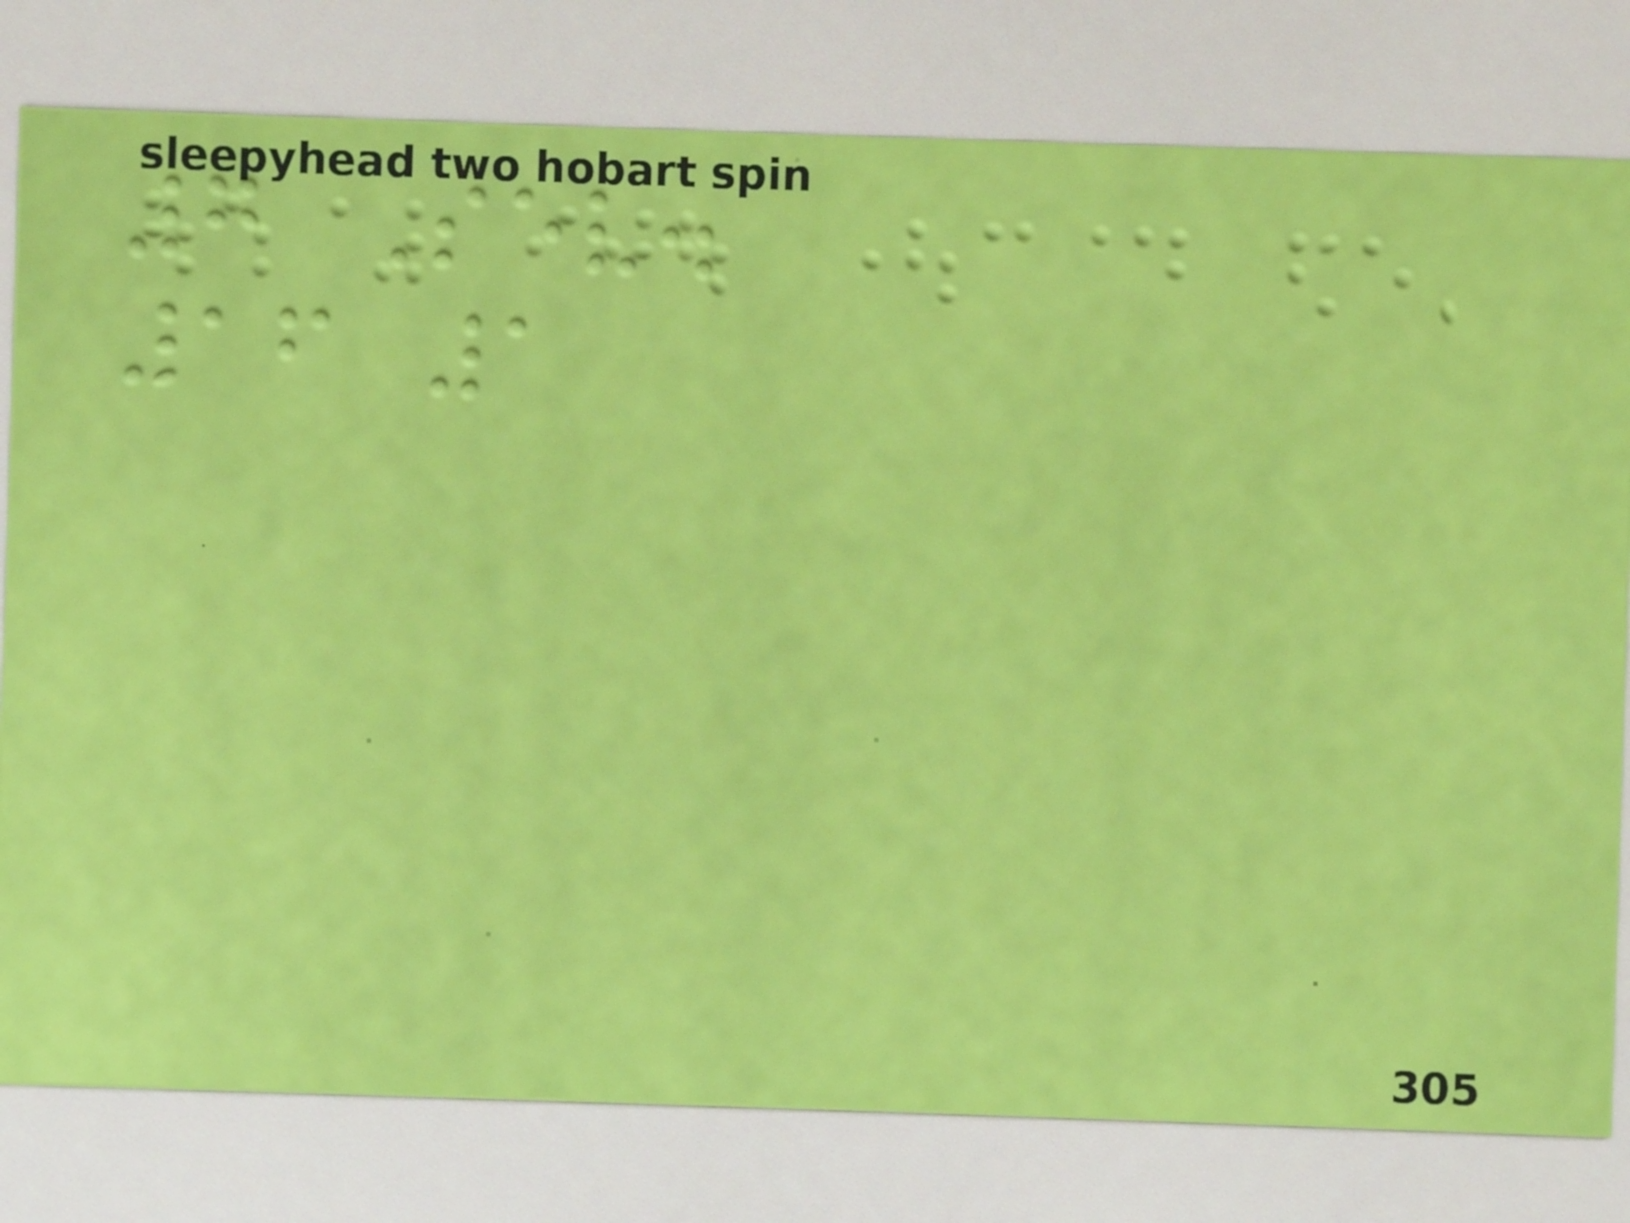7 Sev.
16 1
